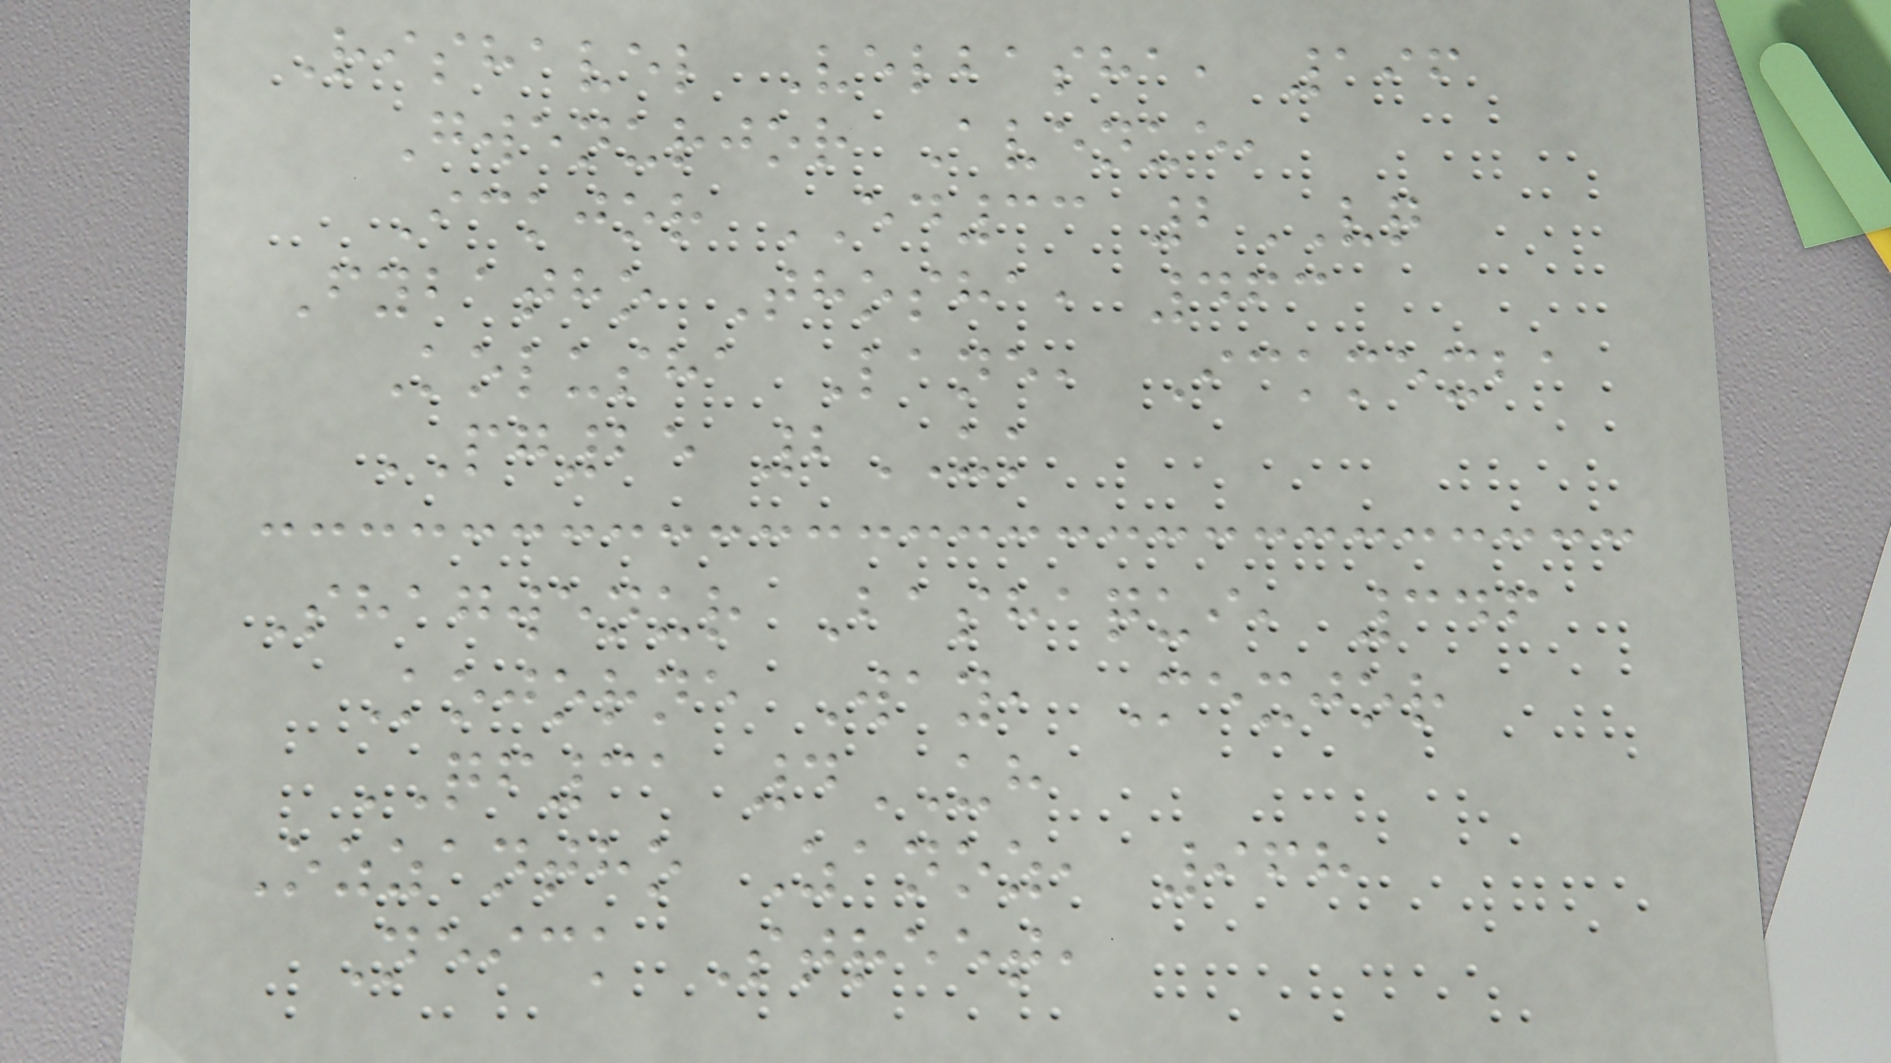Rishavel Velbasha, 196
Gwenurjor Avenue,
Ickjor ED33 2VQ
Fybatho Thosha, 463
Kolusha Lane, Ickmexba
PG25 2UK
Shagwenur Bashaqui, 346
Kojorne Way, Mexjor
QF31 4UH
Ozzantho Zanoz, 968
Neick Street,
